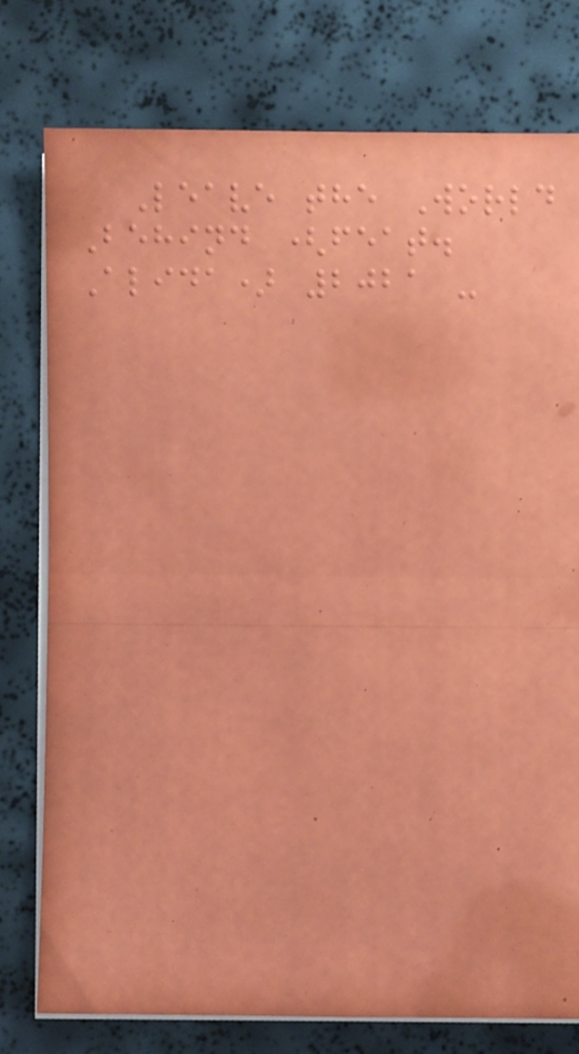Leave the World
Behind (feat.
Alida) 2021 -
